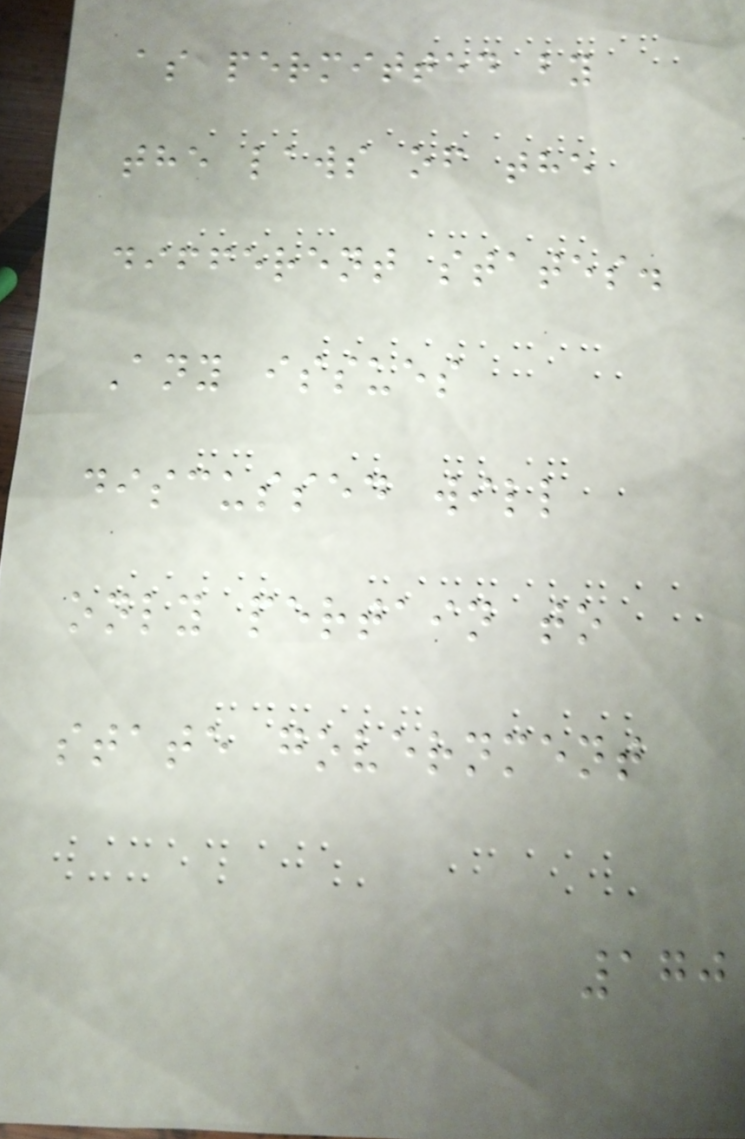as permitted by
the laws of the
different states.
Any issues
discussed will
only pertain to
state government
170
